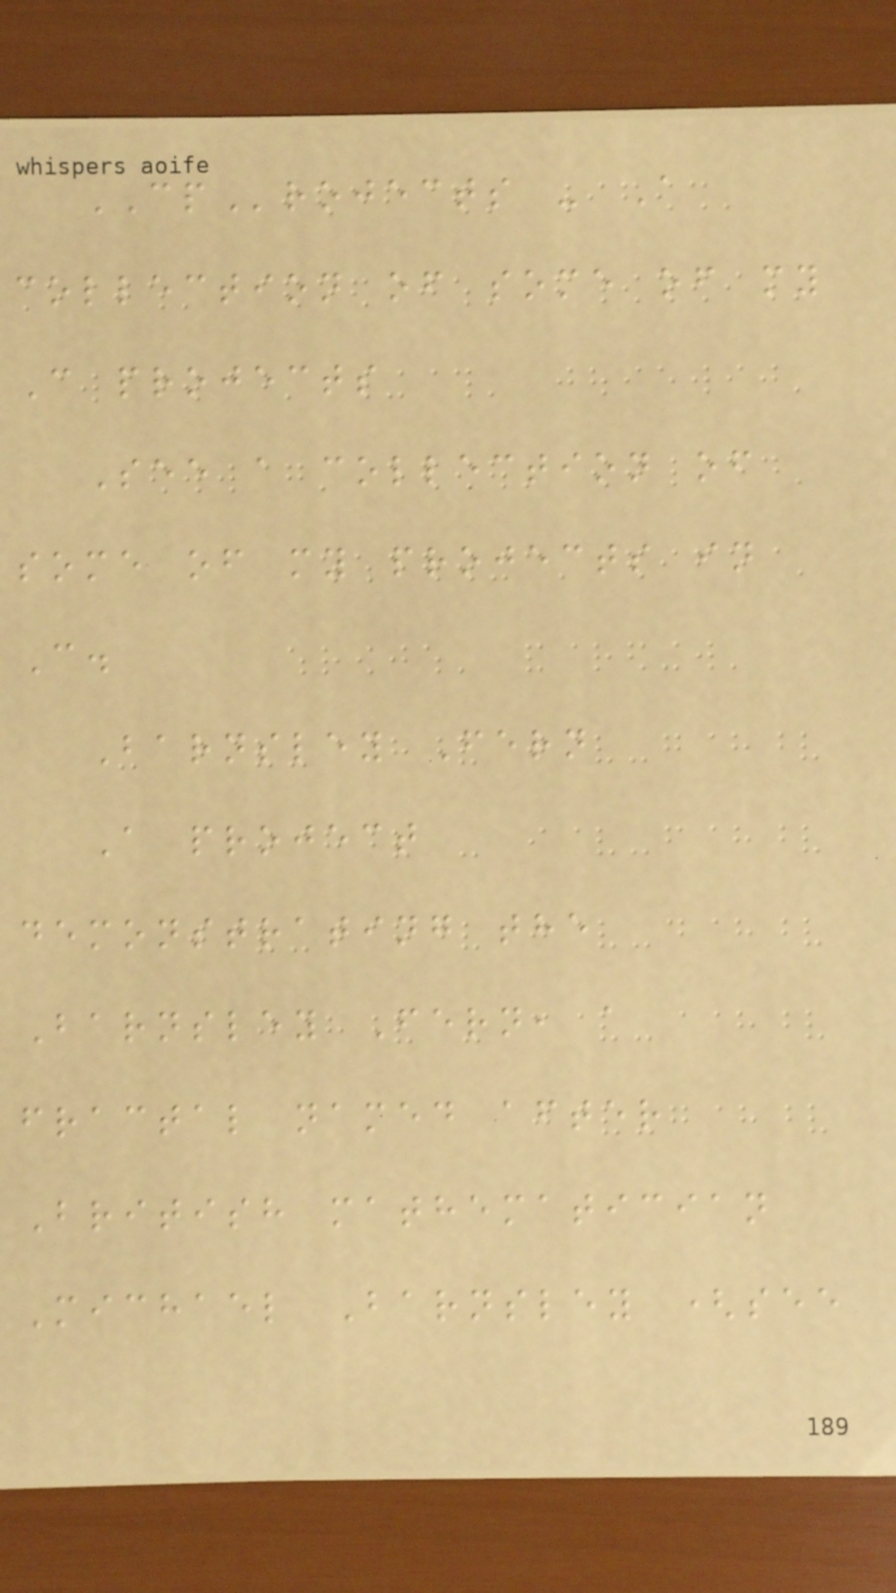CProjects - A
collection of some of my
C projects
See a collection of
some of my projects in
C.
Barnsley Fern
A project
demonstrating the
Barnsley Fern, a
fractal named after
British mathematician
Michael Barnsley (see
